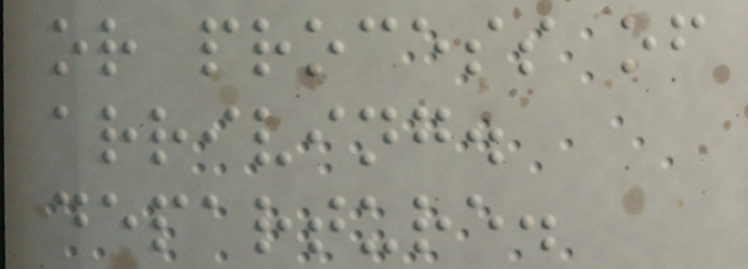or process of
arriving.
departure.
